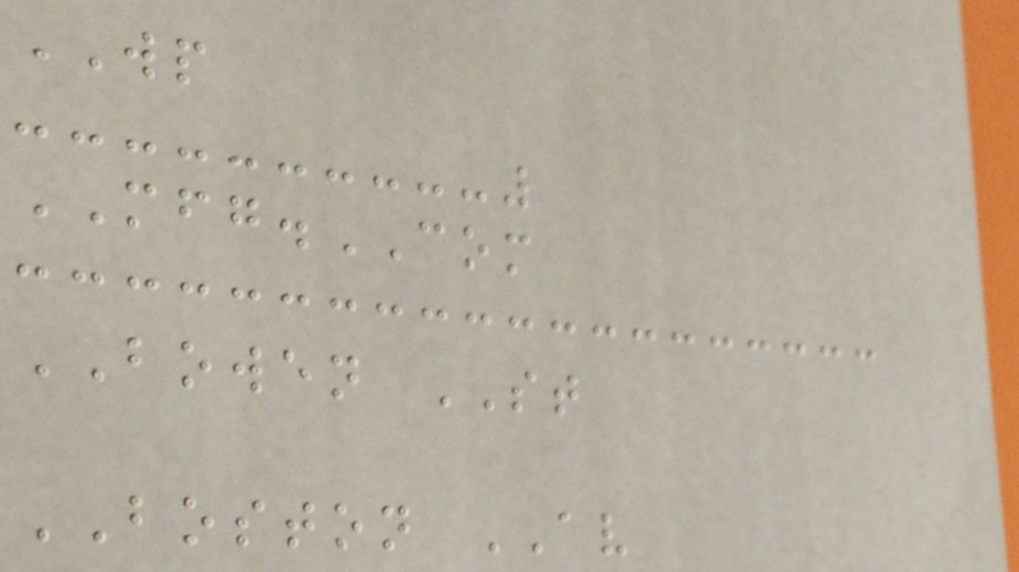WP
MFG.COM
BOWEN ST
BOSTON AV
